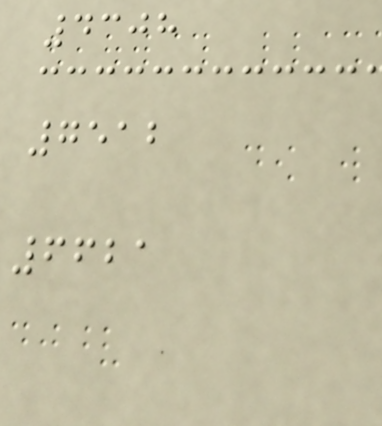4308
7512
6621
